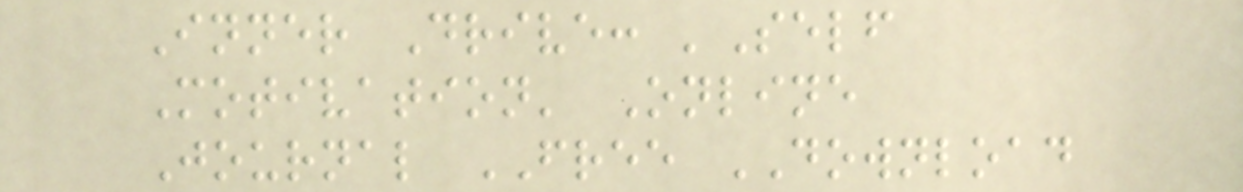Inner Drive: 'Self
Motivation' Online
Journal FREE DOWNLOAD
